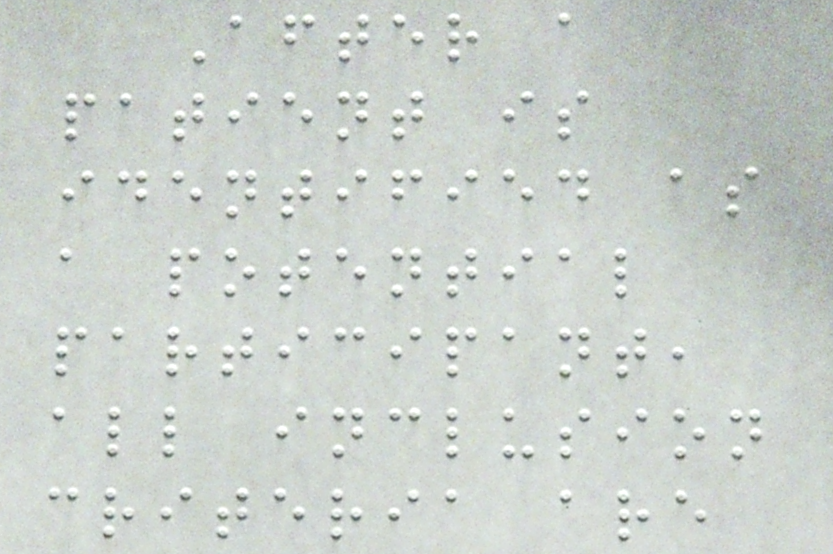After a
patient is
identified as
a potential
participant,
all inclusion
criteria are
